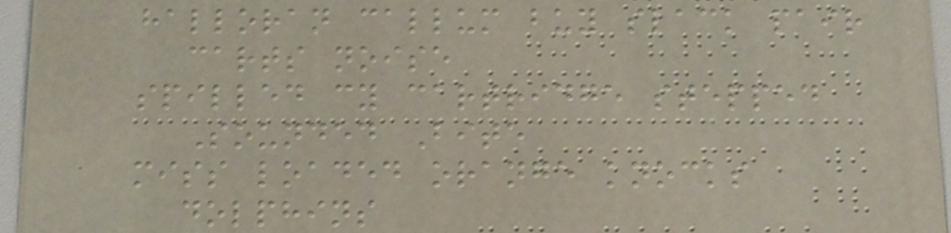halloran callum buy slack pair
carts noise
spilled cy cartridge stepped
Sounded Bite
miss loaded orange knocks
dolphins
